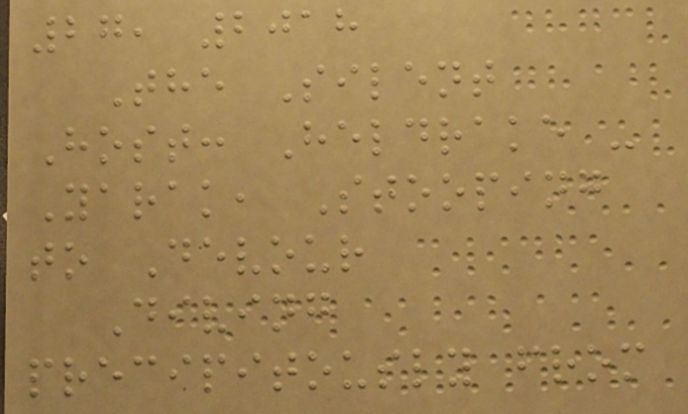27, 2018
The Silent
Host: Heldrake -
Yarak, Stooping
to Devour
Diving
precipitously from
